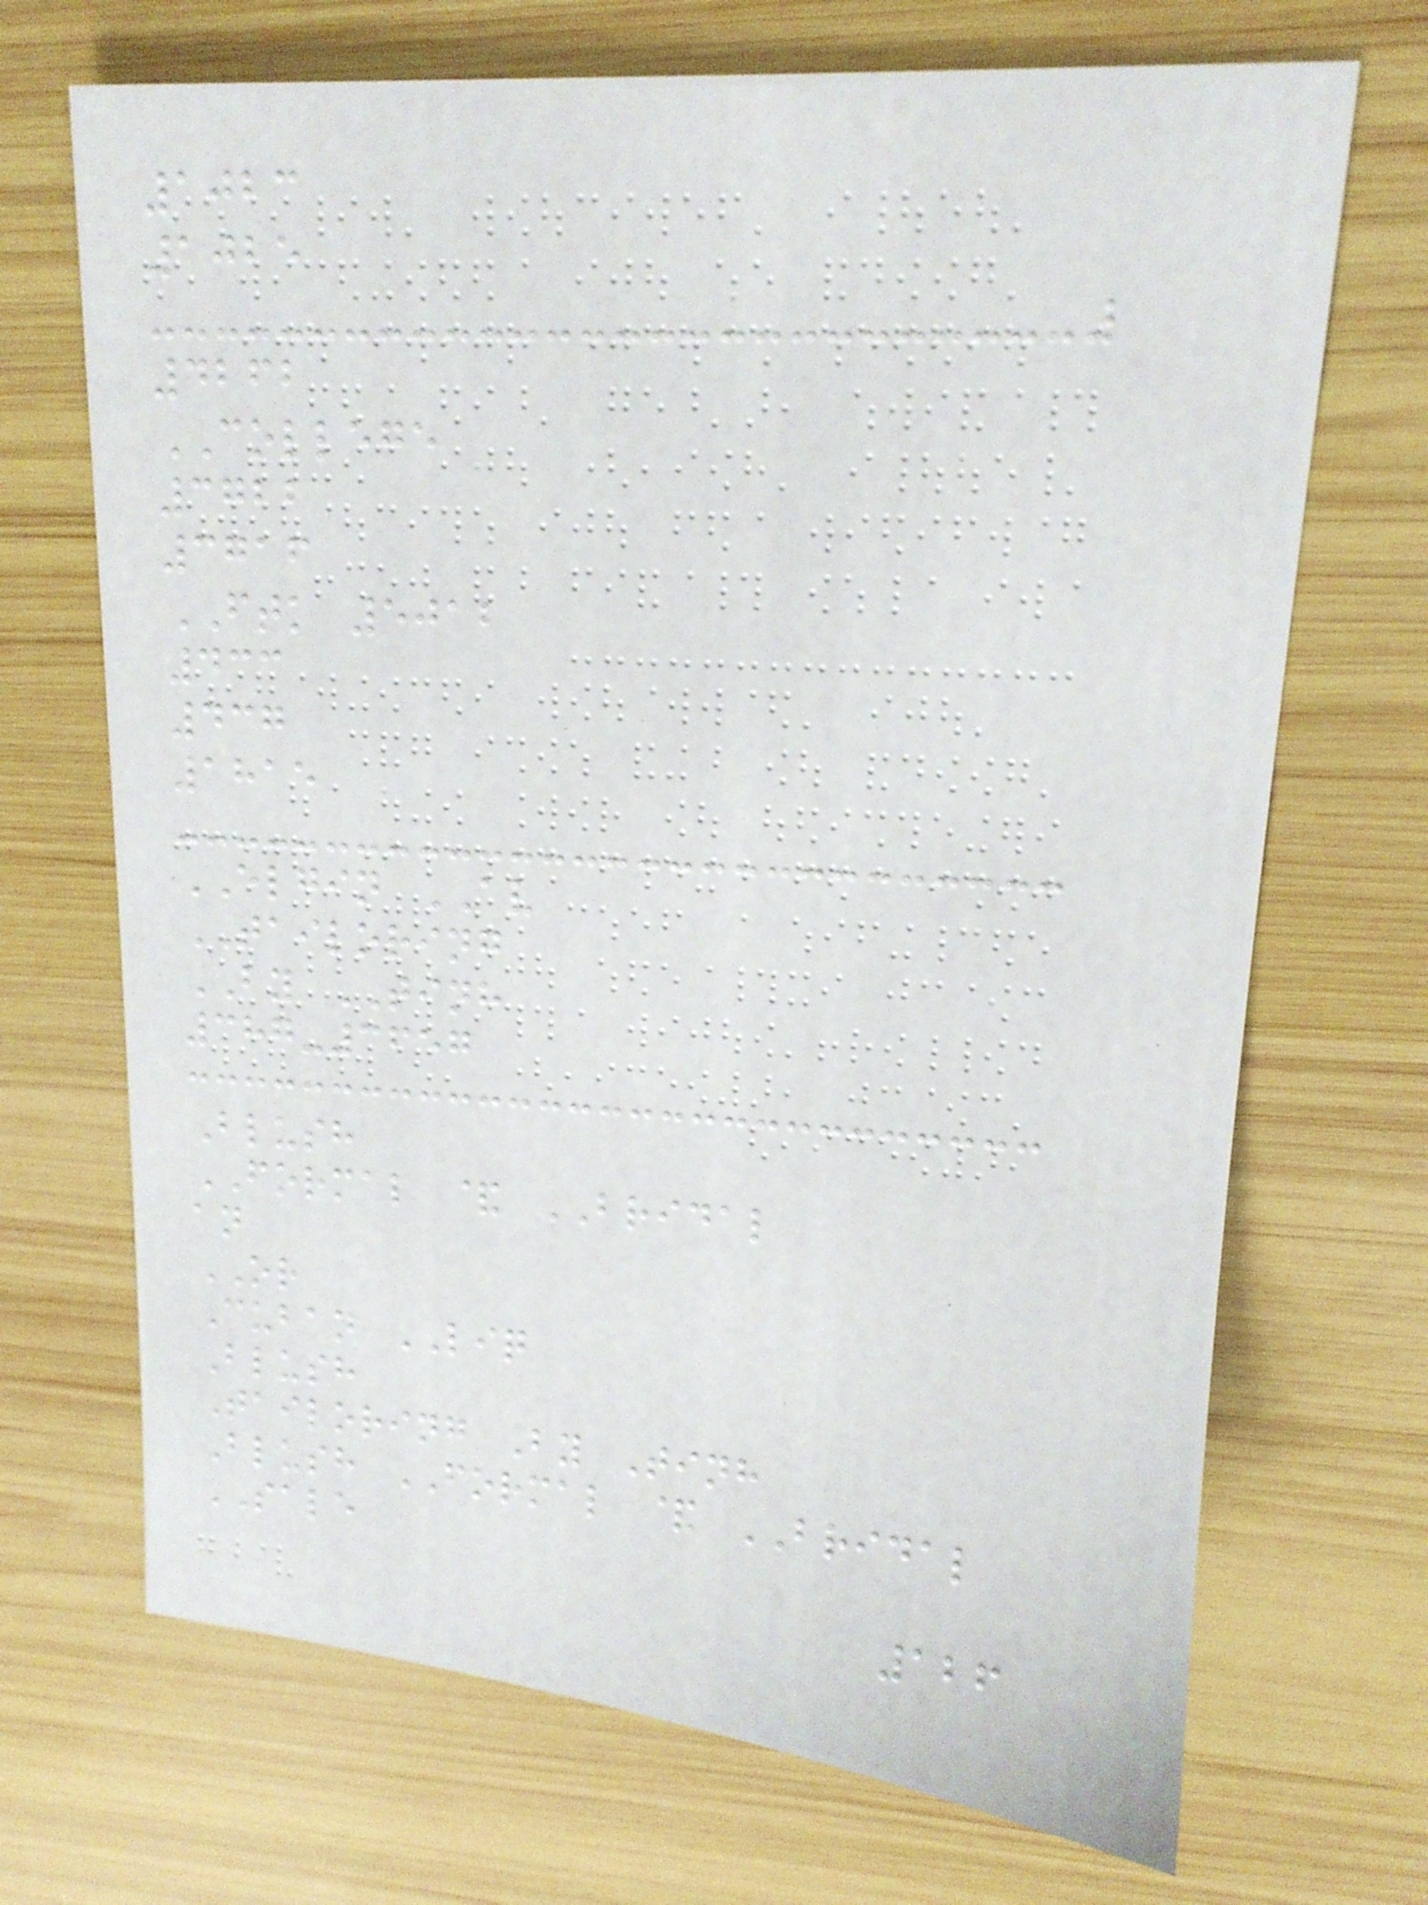1023
1025
4262
COLLEGE
3722
3716
FTK 5012
433
437
1815
ELGIN AV
TAILORING
BY TINH
387-3657
Blush
FORMAL & BRIDAL
an
OR
Cuban LIQ
Blush
Tailoring By Tinh
Blush FORMAL & BRIDAL
SALE
126
